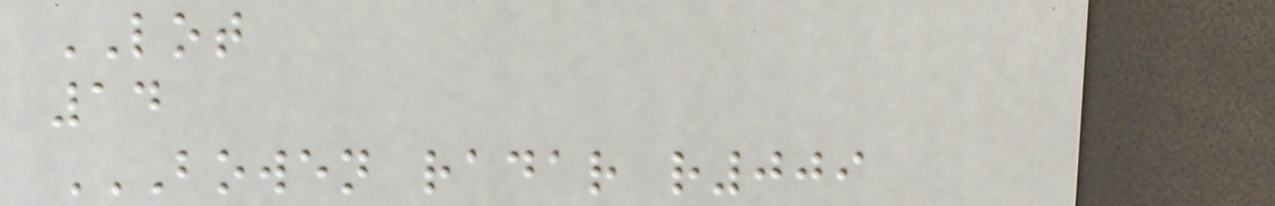LOT
14
BOWEN RADAR R009
